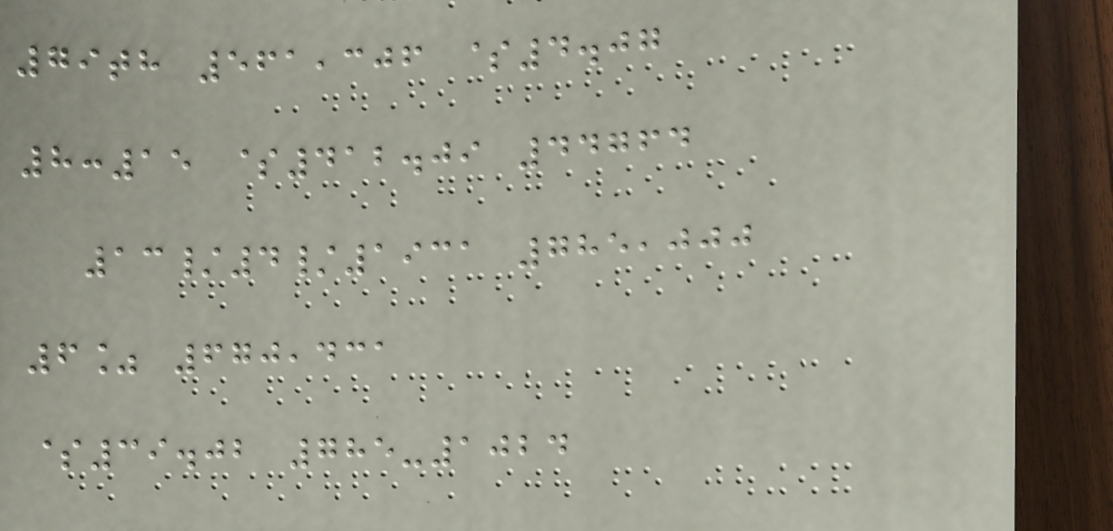79th 561,306 $4.07
8:15 $412.09 44764
13/4/1931 785,000
6% 670,431
$39.02 785-1024
